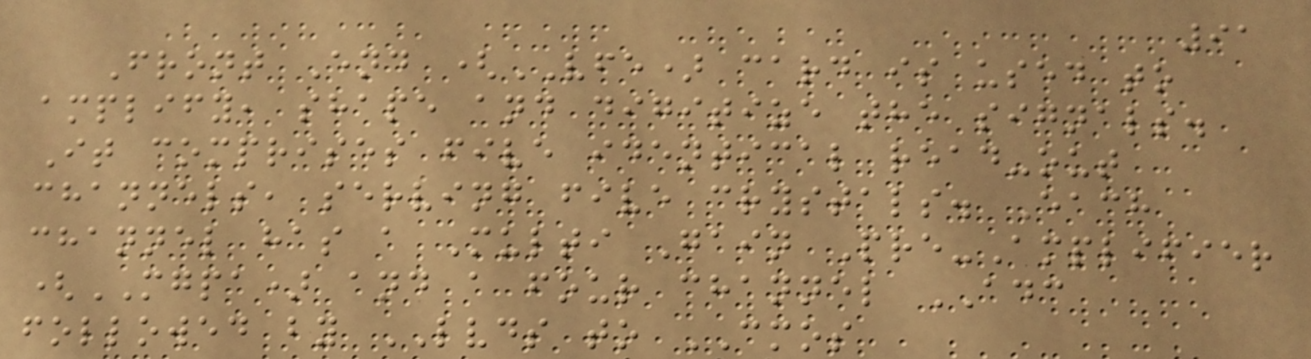91
Front End (VFE) card is used to
amplify, shape and digitize the signals.
It comprises five identical read-out
channels, serving five crystals. Each
channel has a Multi Gain Pre-Amplifier
(MGPA) and a four channel ADC
followed by LVDS to CMOS
